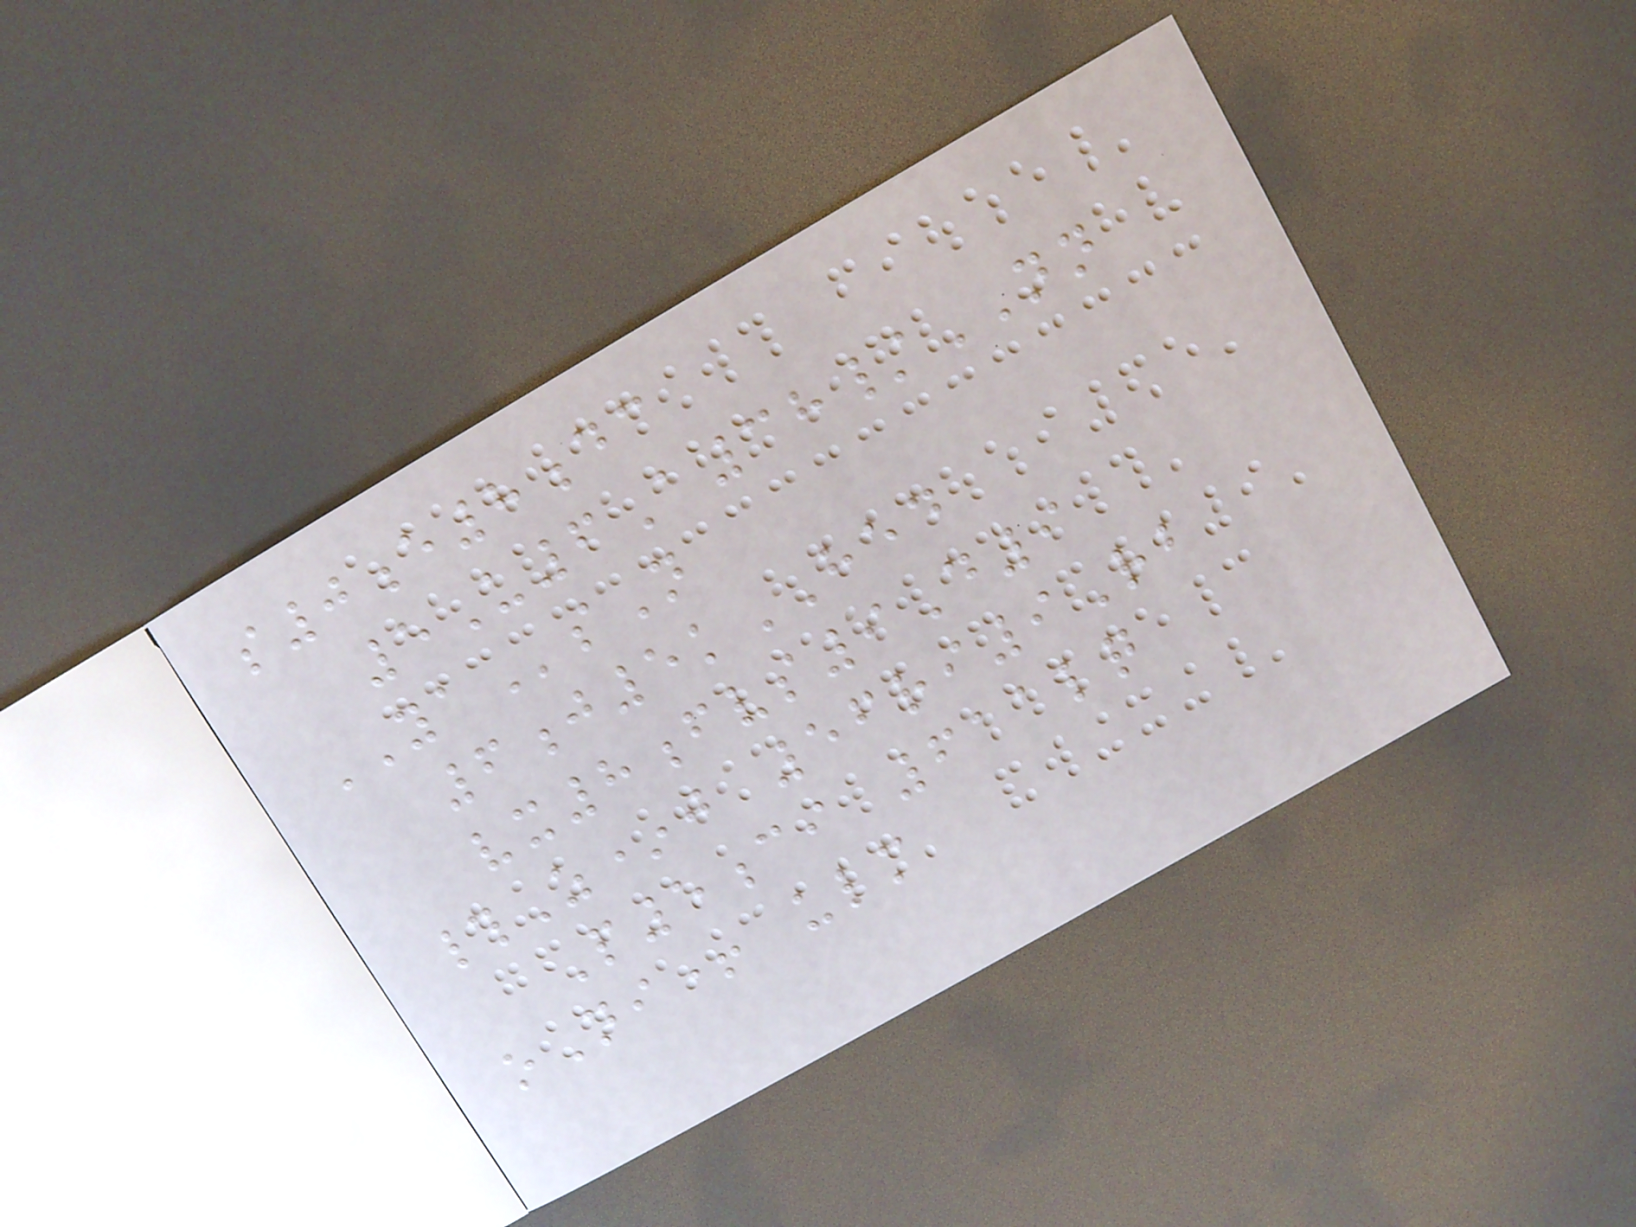s0e8dc
5U6A38/NN
YAsN
6j5kHED
vx8fvs9D9
#Z*j 56ri9Rb
P5ci 611lq
oNi+ ulm
